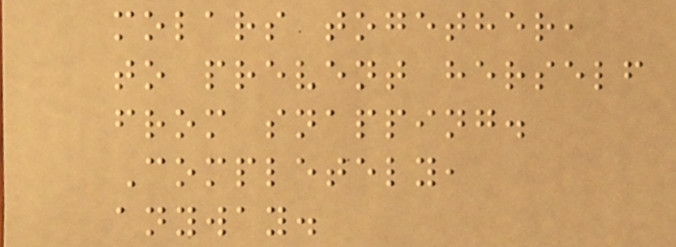molars together,
to prevent herself
from snapping.
Completely,
anyway.
